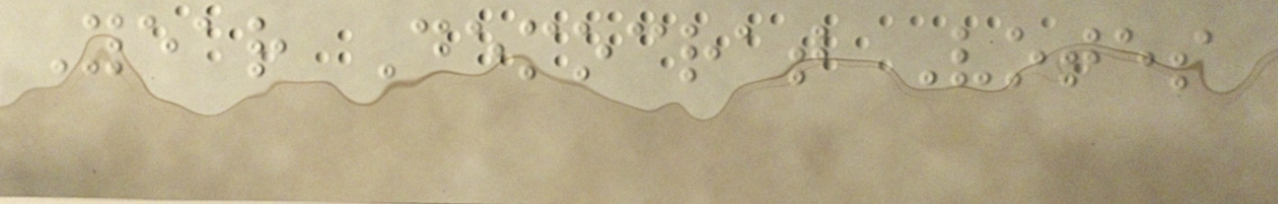Year Democrat Votes
